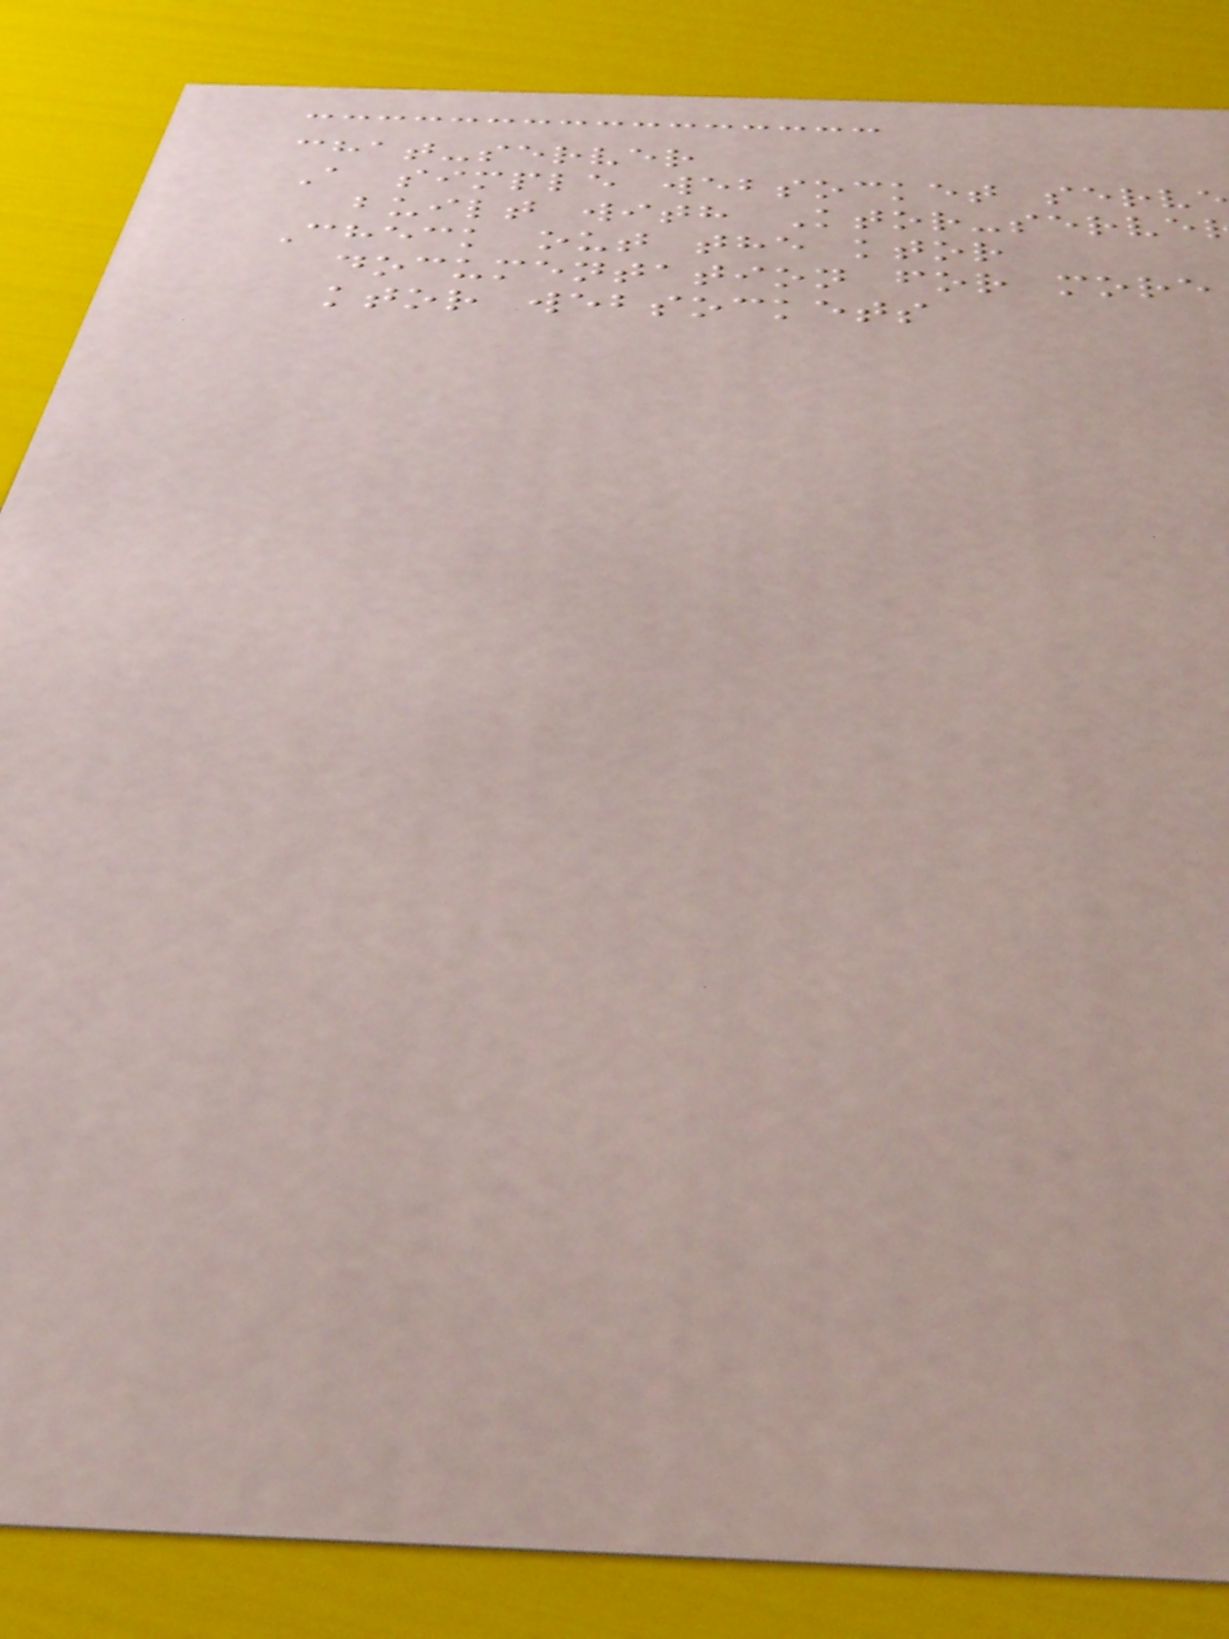chat-server
A simple websocket serv
built with Ktor-serve
Check out the ktor
documentation for more
ktor websockets
